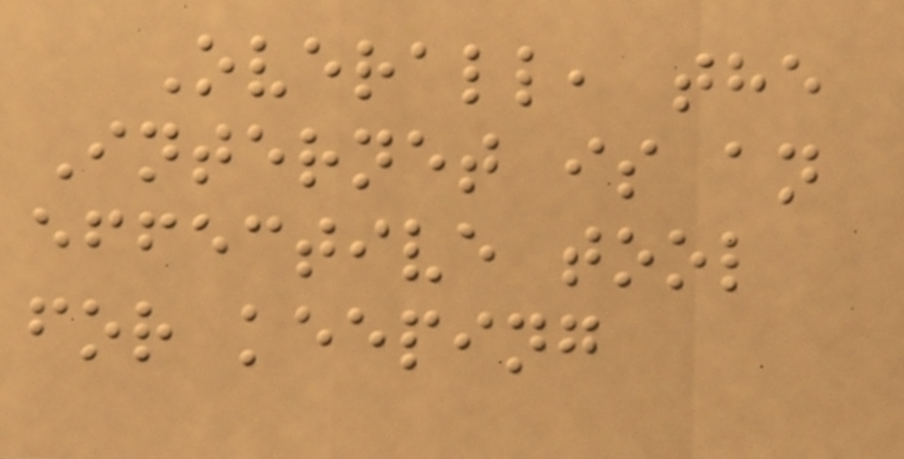Overall, the
Internet is an
effective tool
for keeping
